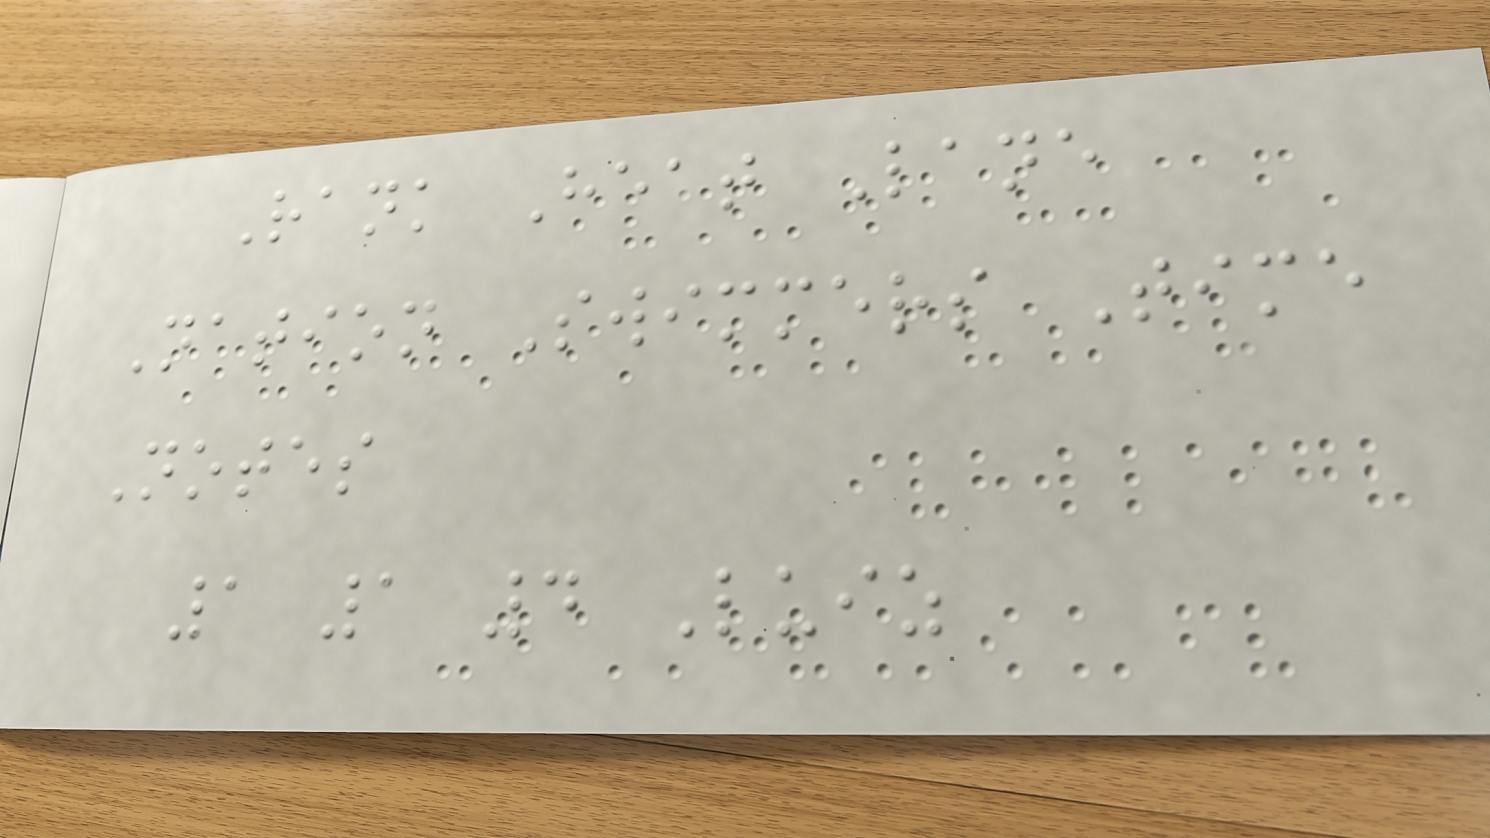Rank Heat Lane
Nation Swimmers Time
Notes
1 1 4 Luiz
